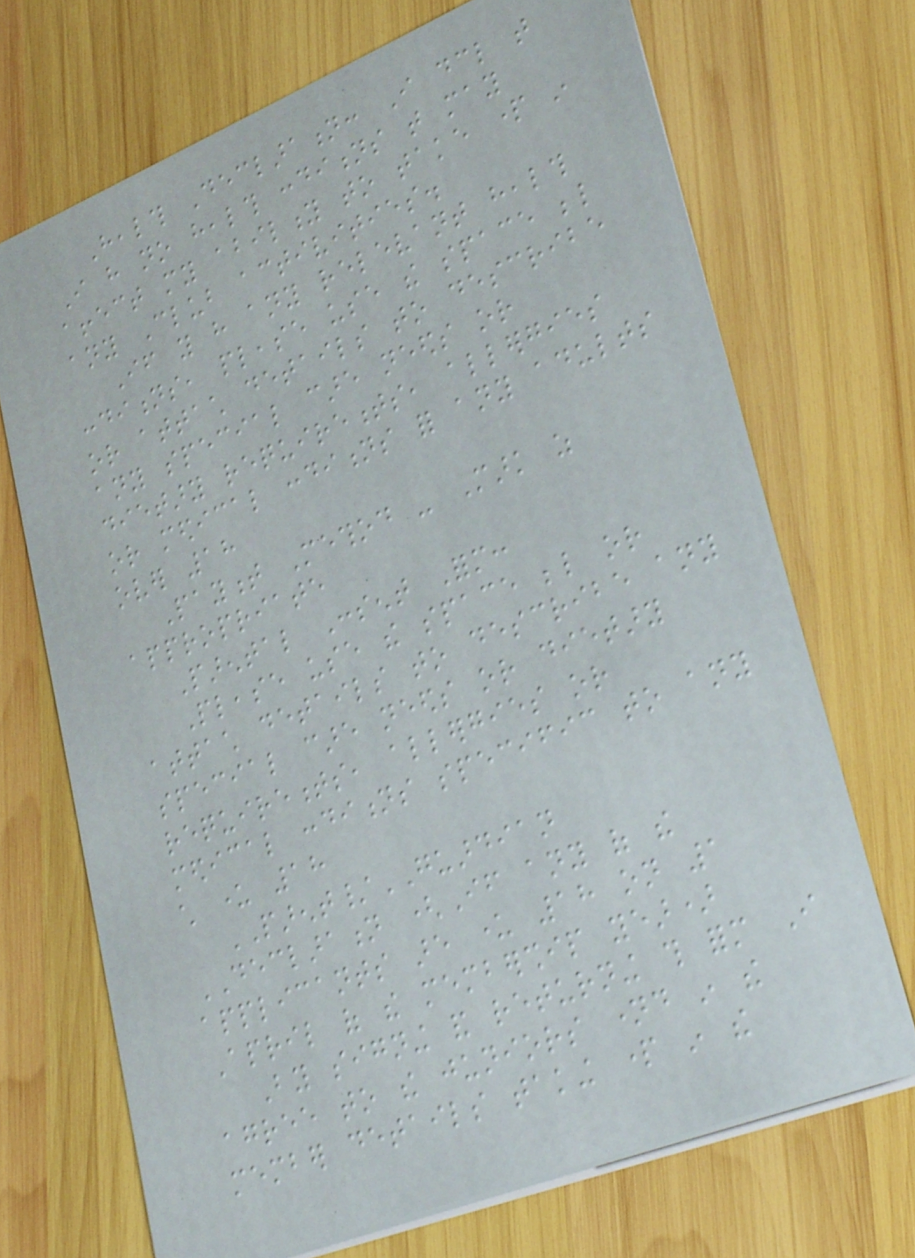Health Declaration: I declare that
I have no health conditions that may
affect my ability to take part in
any Club activities.
If you have any relevant health
conditions, please use the space below
or attach details to describe
any special care needs or
dietary requirements, allergies
or medical conditions for any adults
over 18
Payment Method - Mark as
appropriate
Parental Consent Form:
Please use the space below or
attach details to describe any
special care needs or dietary
requirements, allergies or
medical conditions specific to any
child under 18
PARENT/GUARDIAN
DECLARATION (If any of the
applicants are under 18 on 1
April of the membership year)
By signing and returning this form I
agree to the juniors named in the
member details taking part in the
